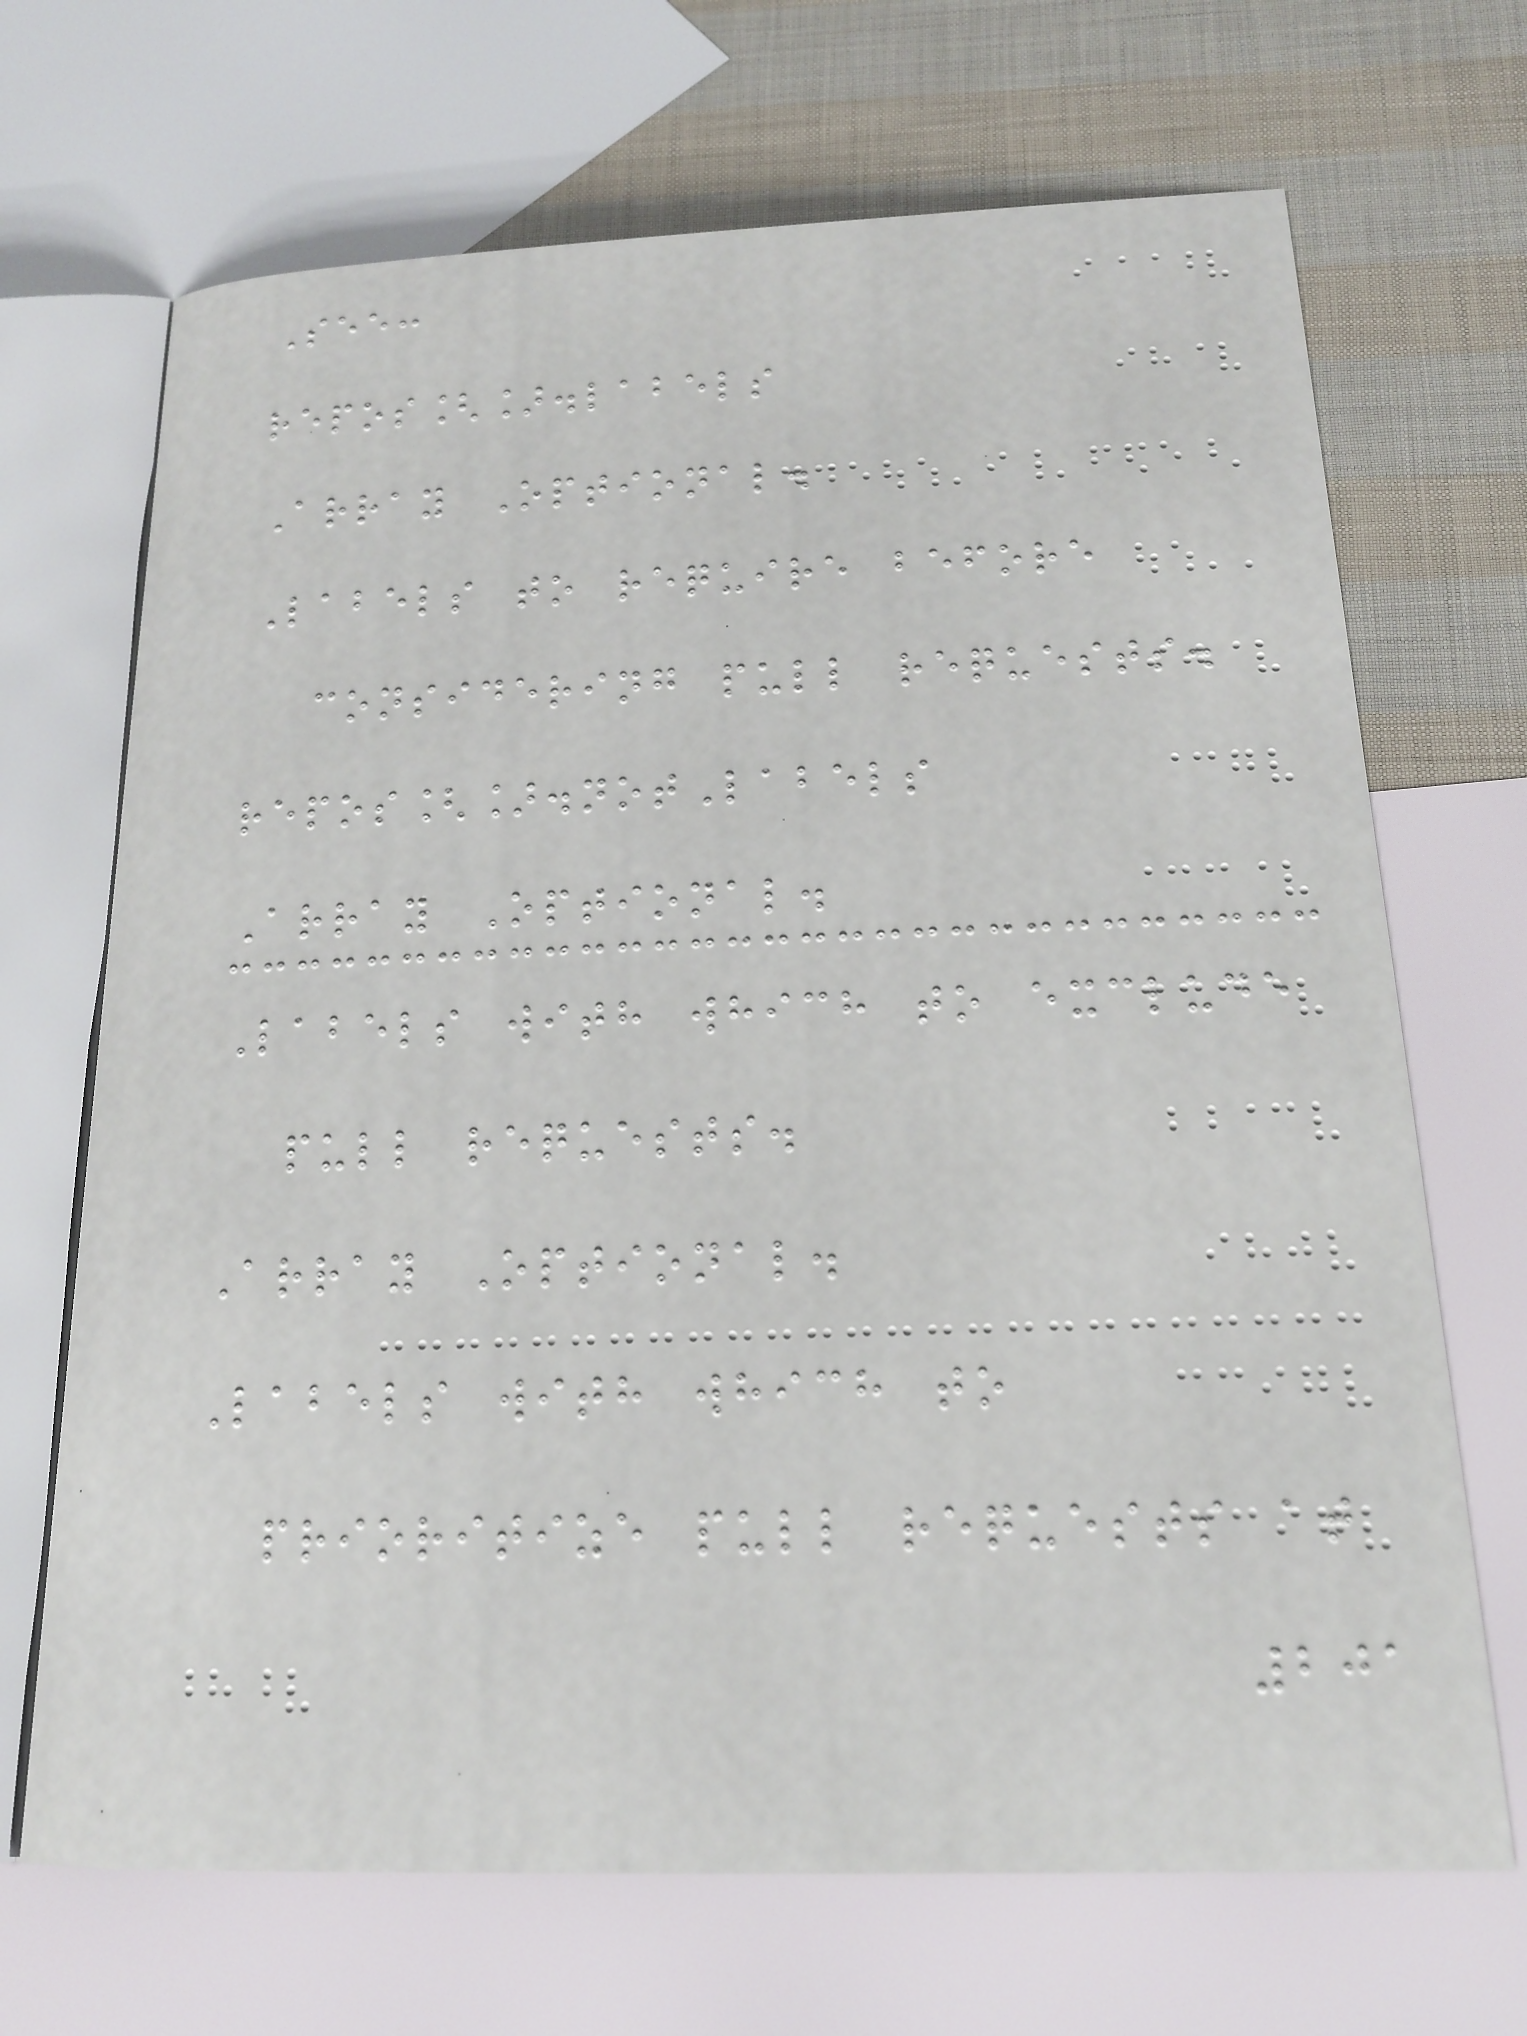See:
repos[].labels
Array Optional.
Labels to require before
considering pull requests.
repos[].notLabels
Array Optional.
Labels with which to exclude
pull requests.
Array Optional.
Labels with which to
prioritize pull requests at
201
